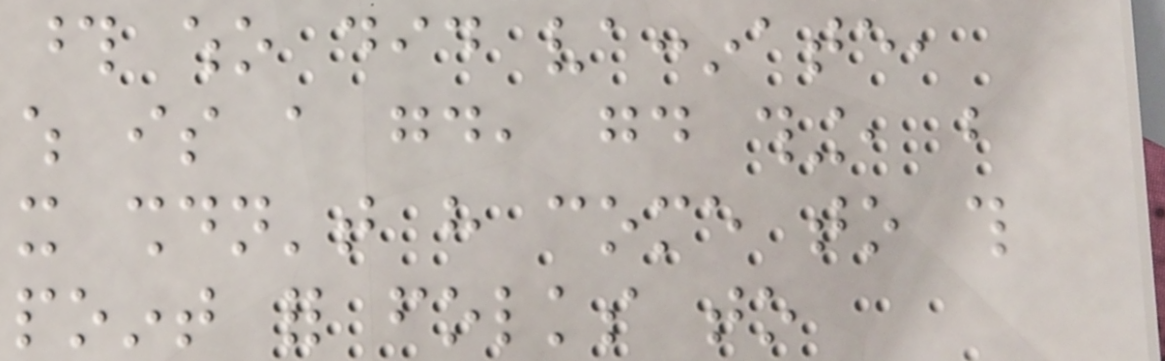those who did vaccinate,
which is a good, good thing, but
it shouldn't have come to this
point for folks to
